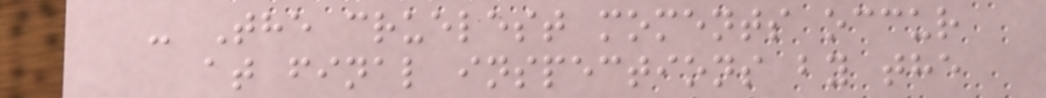- The cruelest moments occur
at final inspections by the
